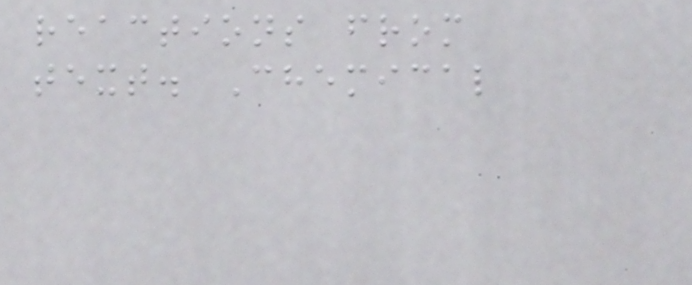reactions from
text. Chemical
